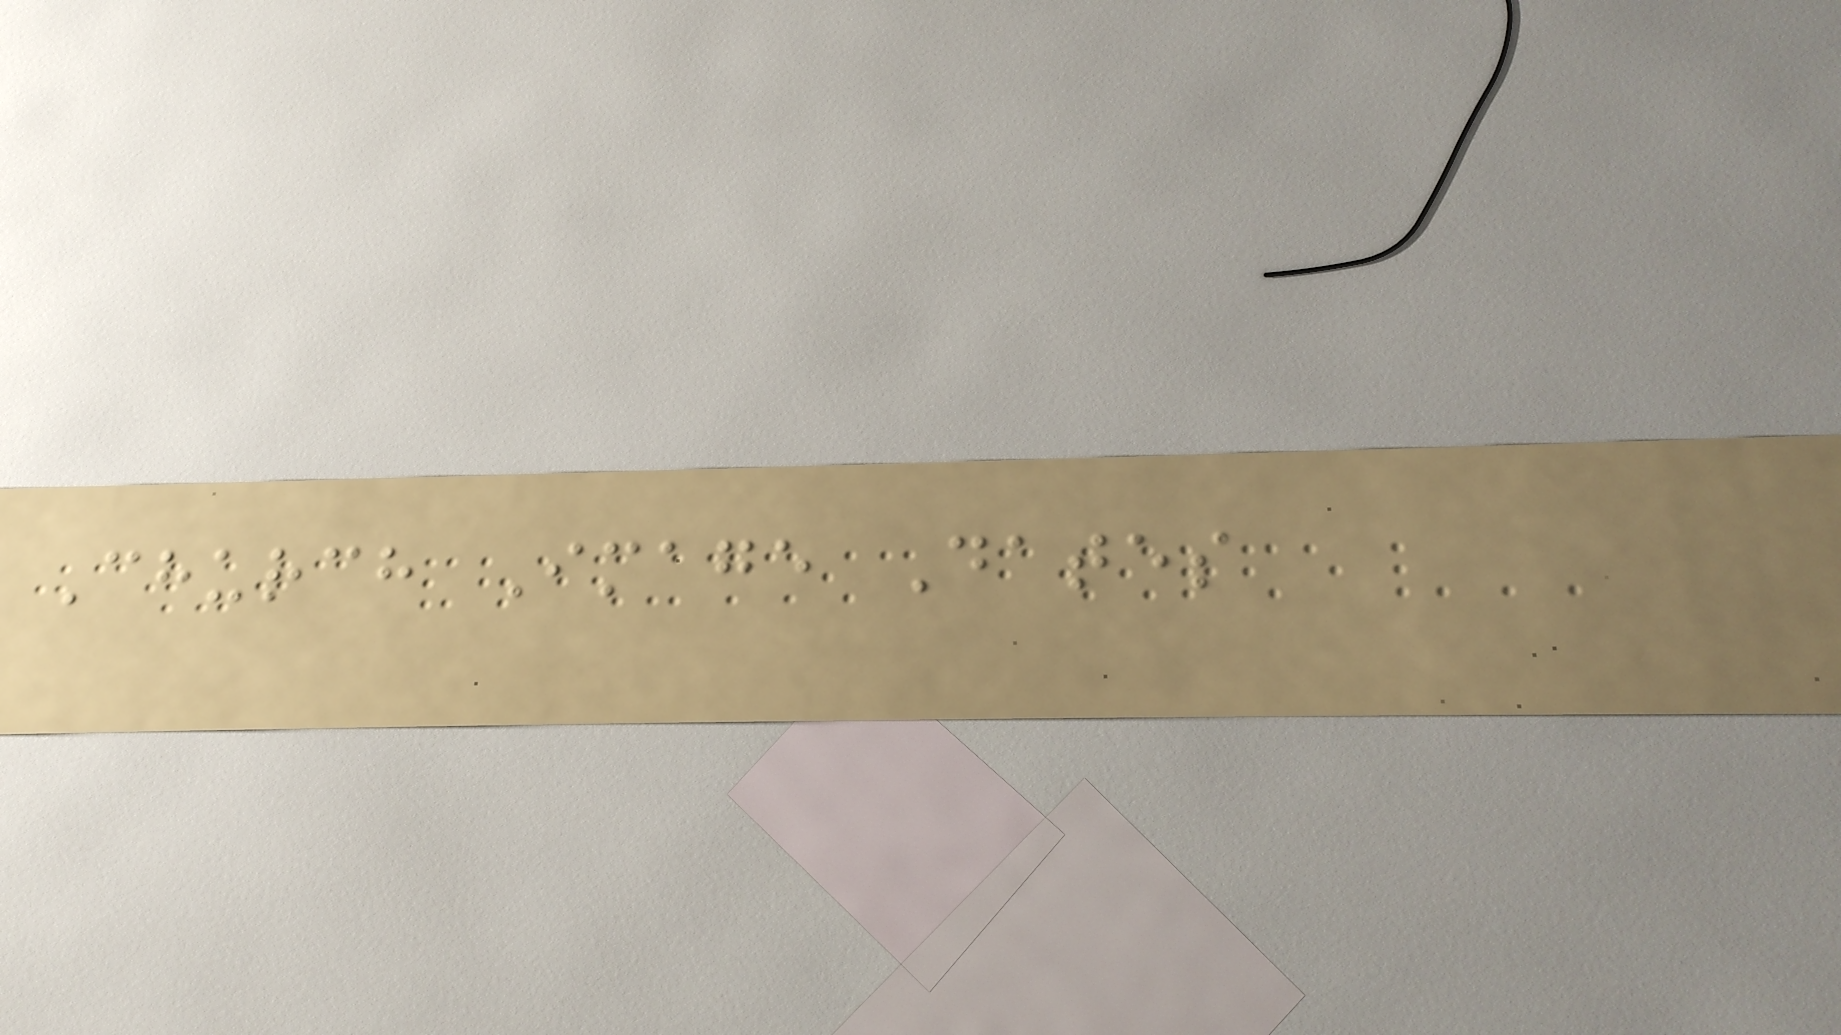Church Image Dates
